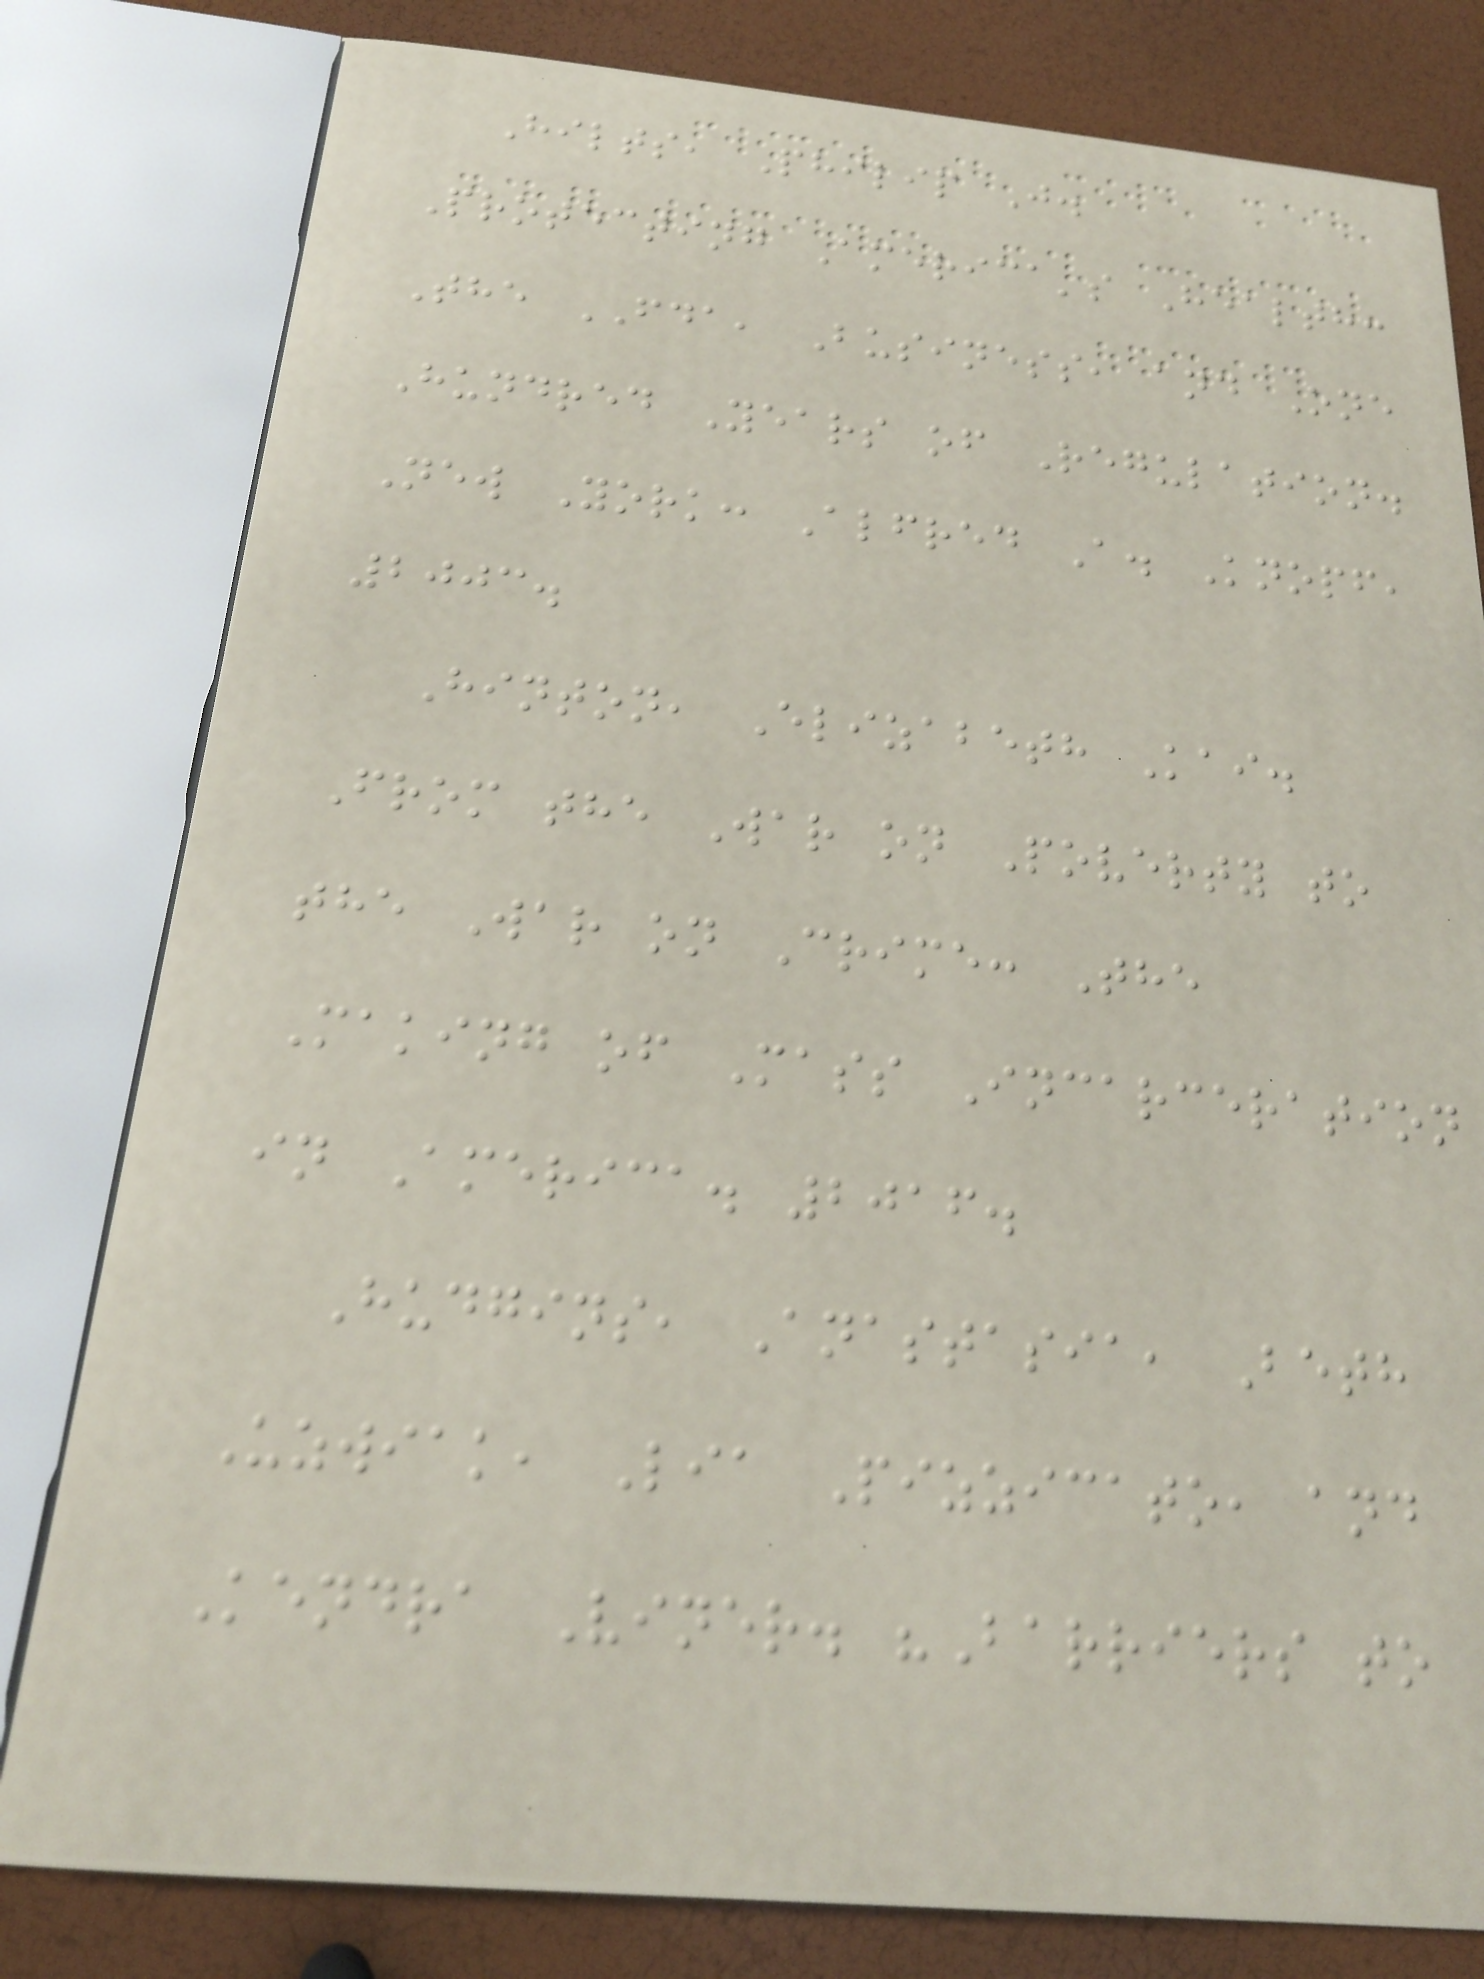Hilts, Philip J.
Protecting America's Health:
The FDA, Business, and One
Hundred Years of Regulation.
New York: Alfred A. Knopf,
2003.
Hinton, Elizabeth Kai.
From the War on Poverty to
the War on Crime: The
Making of Mass Incarceration
in America. 2016.
Hudgins, Anastasia, Beth
Uzwiak, Lia Pizzicato, and
Kendra Viner. "Barriers to
